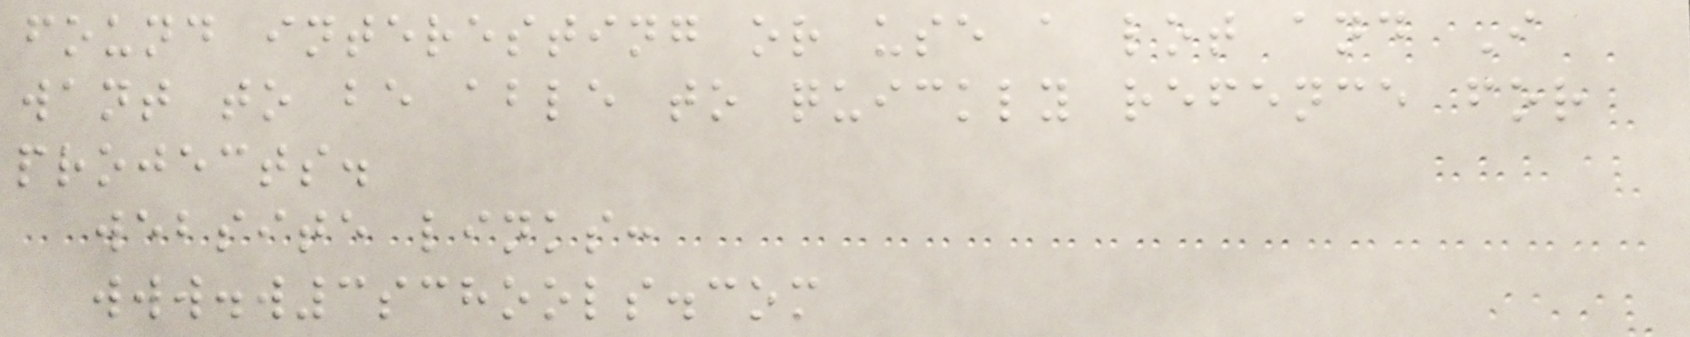found interesting or use a lot and I
want to be able to quickly refence for
projects.
website links:
www.w3schools.com
